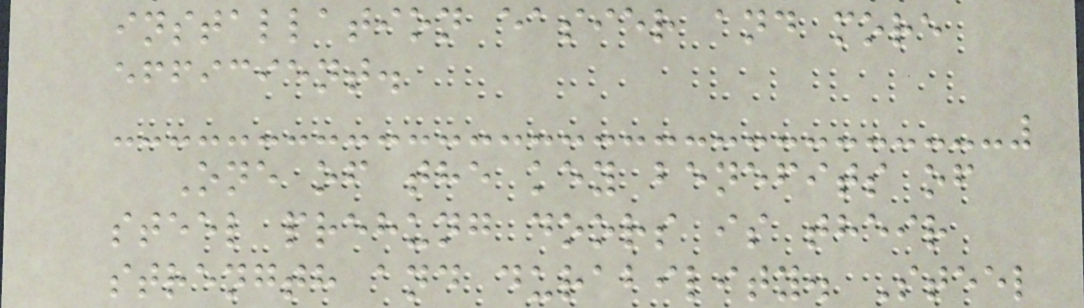installation easier and more
efficient.
One of the key benefits of
steel prehung doors is their
strength and durability. Steel
